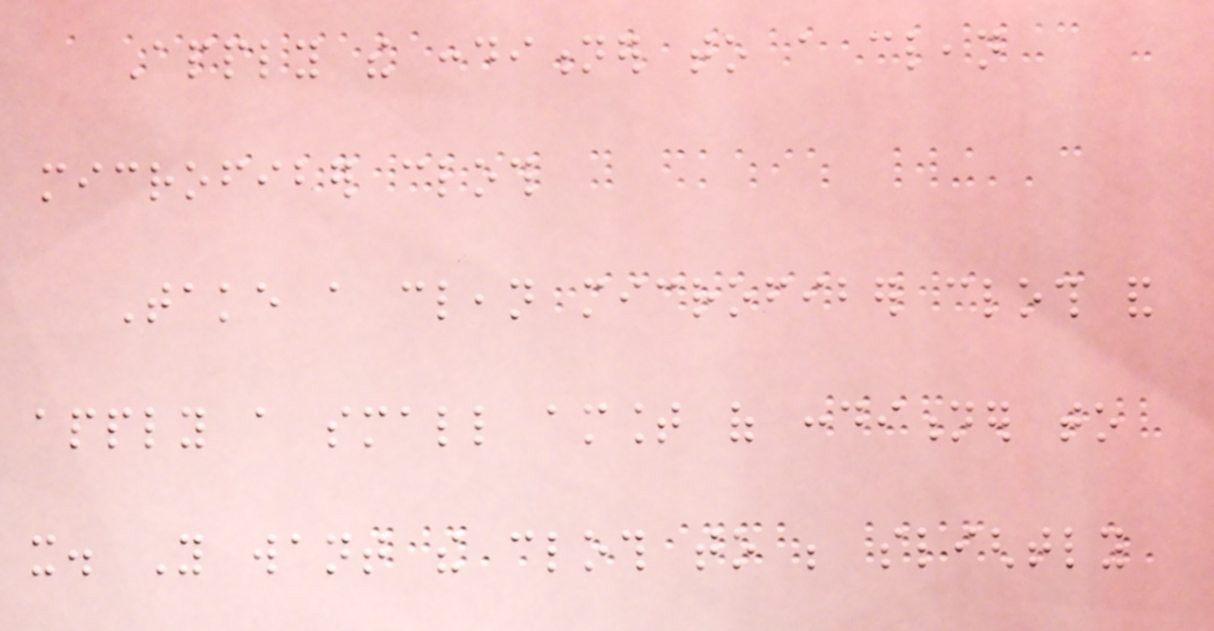Apply the conditioner to a clean
microfiber cloth
Take a clean microfiber cloth and
apply a small amount of conditioner to
it. You want the cloth to be slightly
